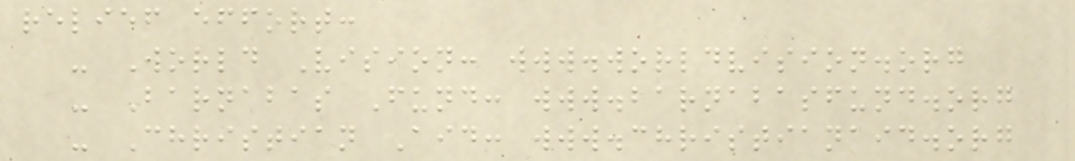relief effort:
- World Vision: www.worldvision.org
- Barnabas Fund: www.barnabasfund.org
- Christian Aid: www.christianaid.org
